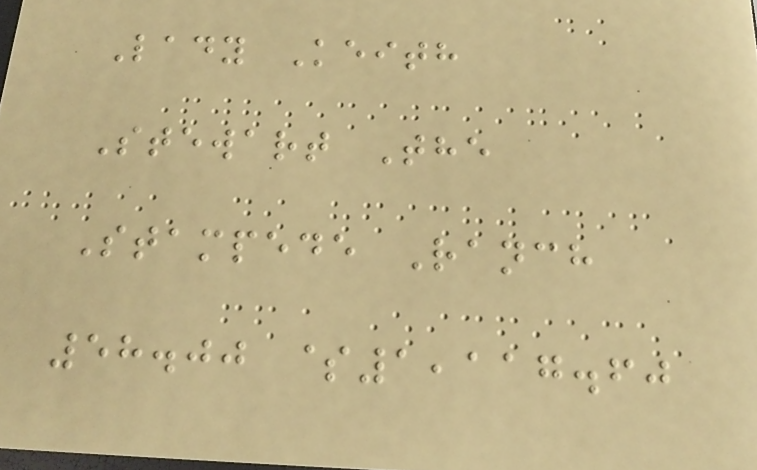Lady Keith
Stewart The
Stampede Ranch
58.00 $1,117.60
